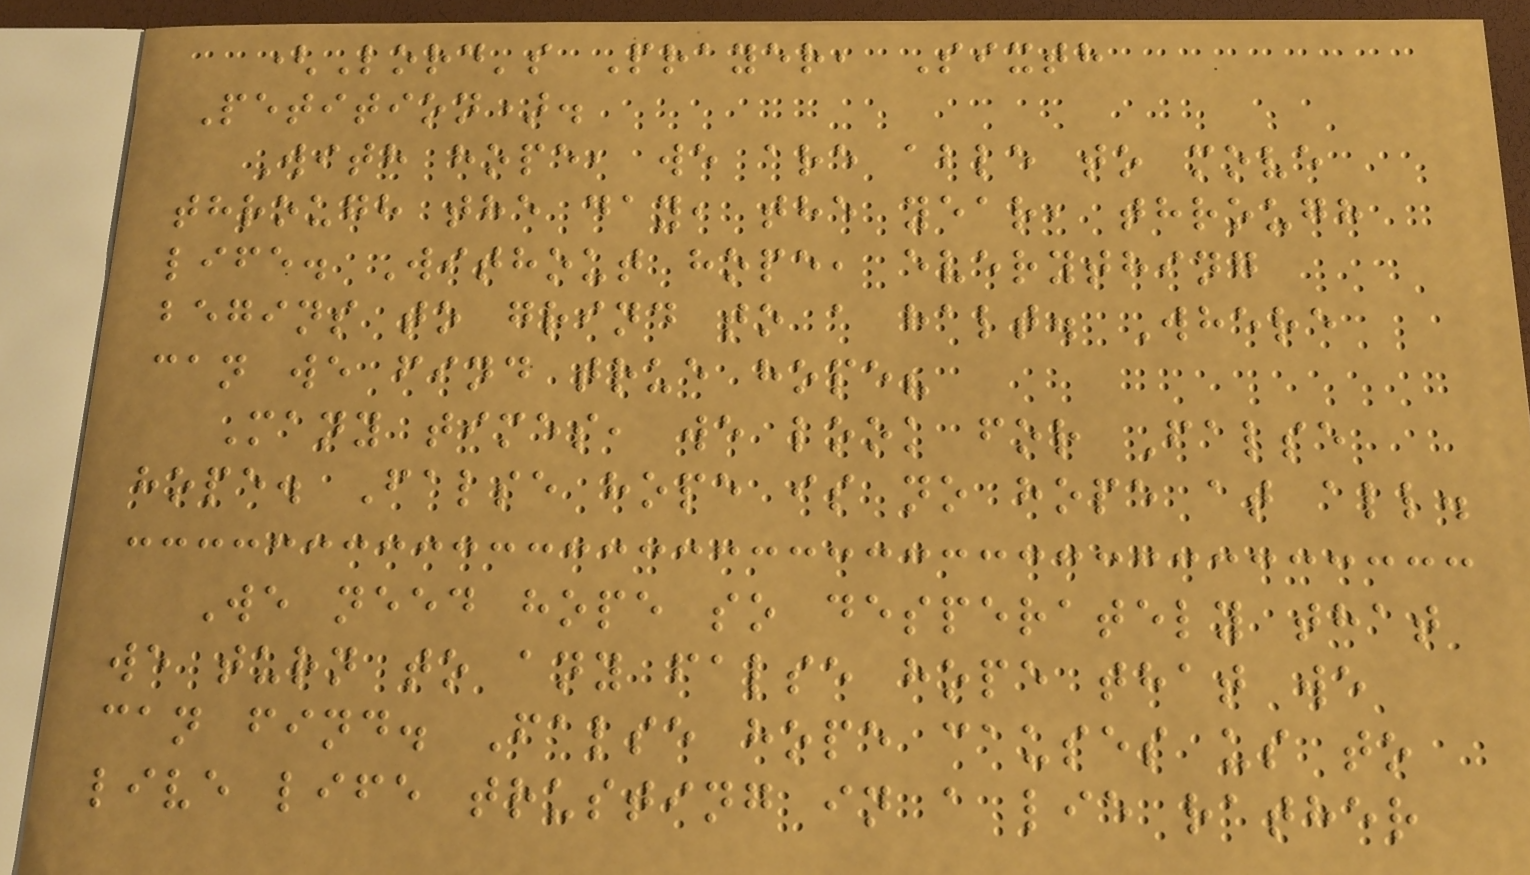(Lord's Prayer, Sixth
Petition).
With hope, we are able to move
through the day, the year, through
life. Without hope, everything
begins to grind to a halt. Where
can we find true hope?
Many times, we look for False
hope. False hope is no hope at all.
We need hope so desperately that
we turn to any false hope that we
can find. False hope causes us to
live life trusting in a lie rather
